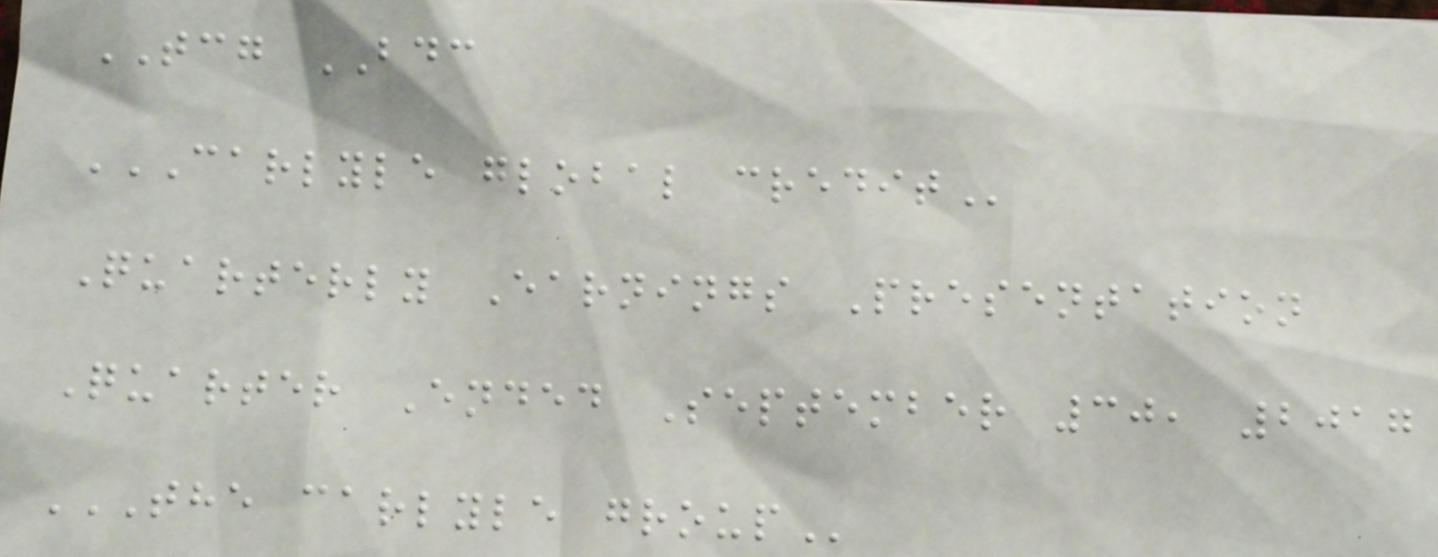TCG BDC
CARLYLE GLOBAL CREDIT
Quarterly Earnings Presentation
Quarter Ended September 30, 2017
THE CARLYLE GROUP
